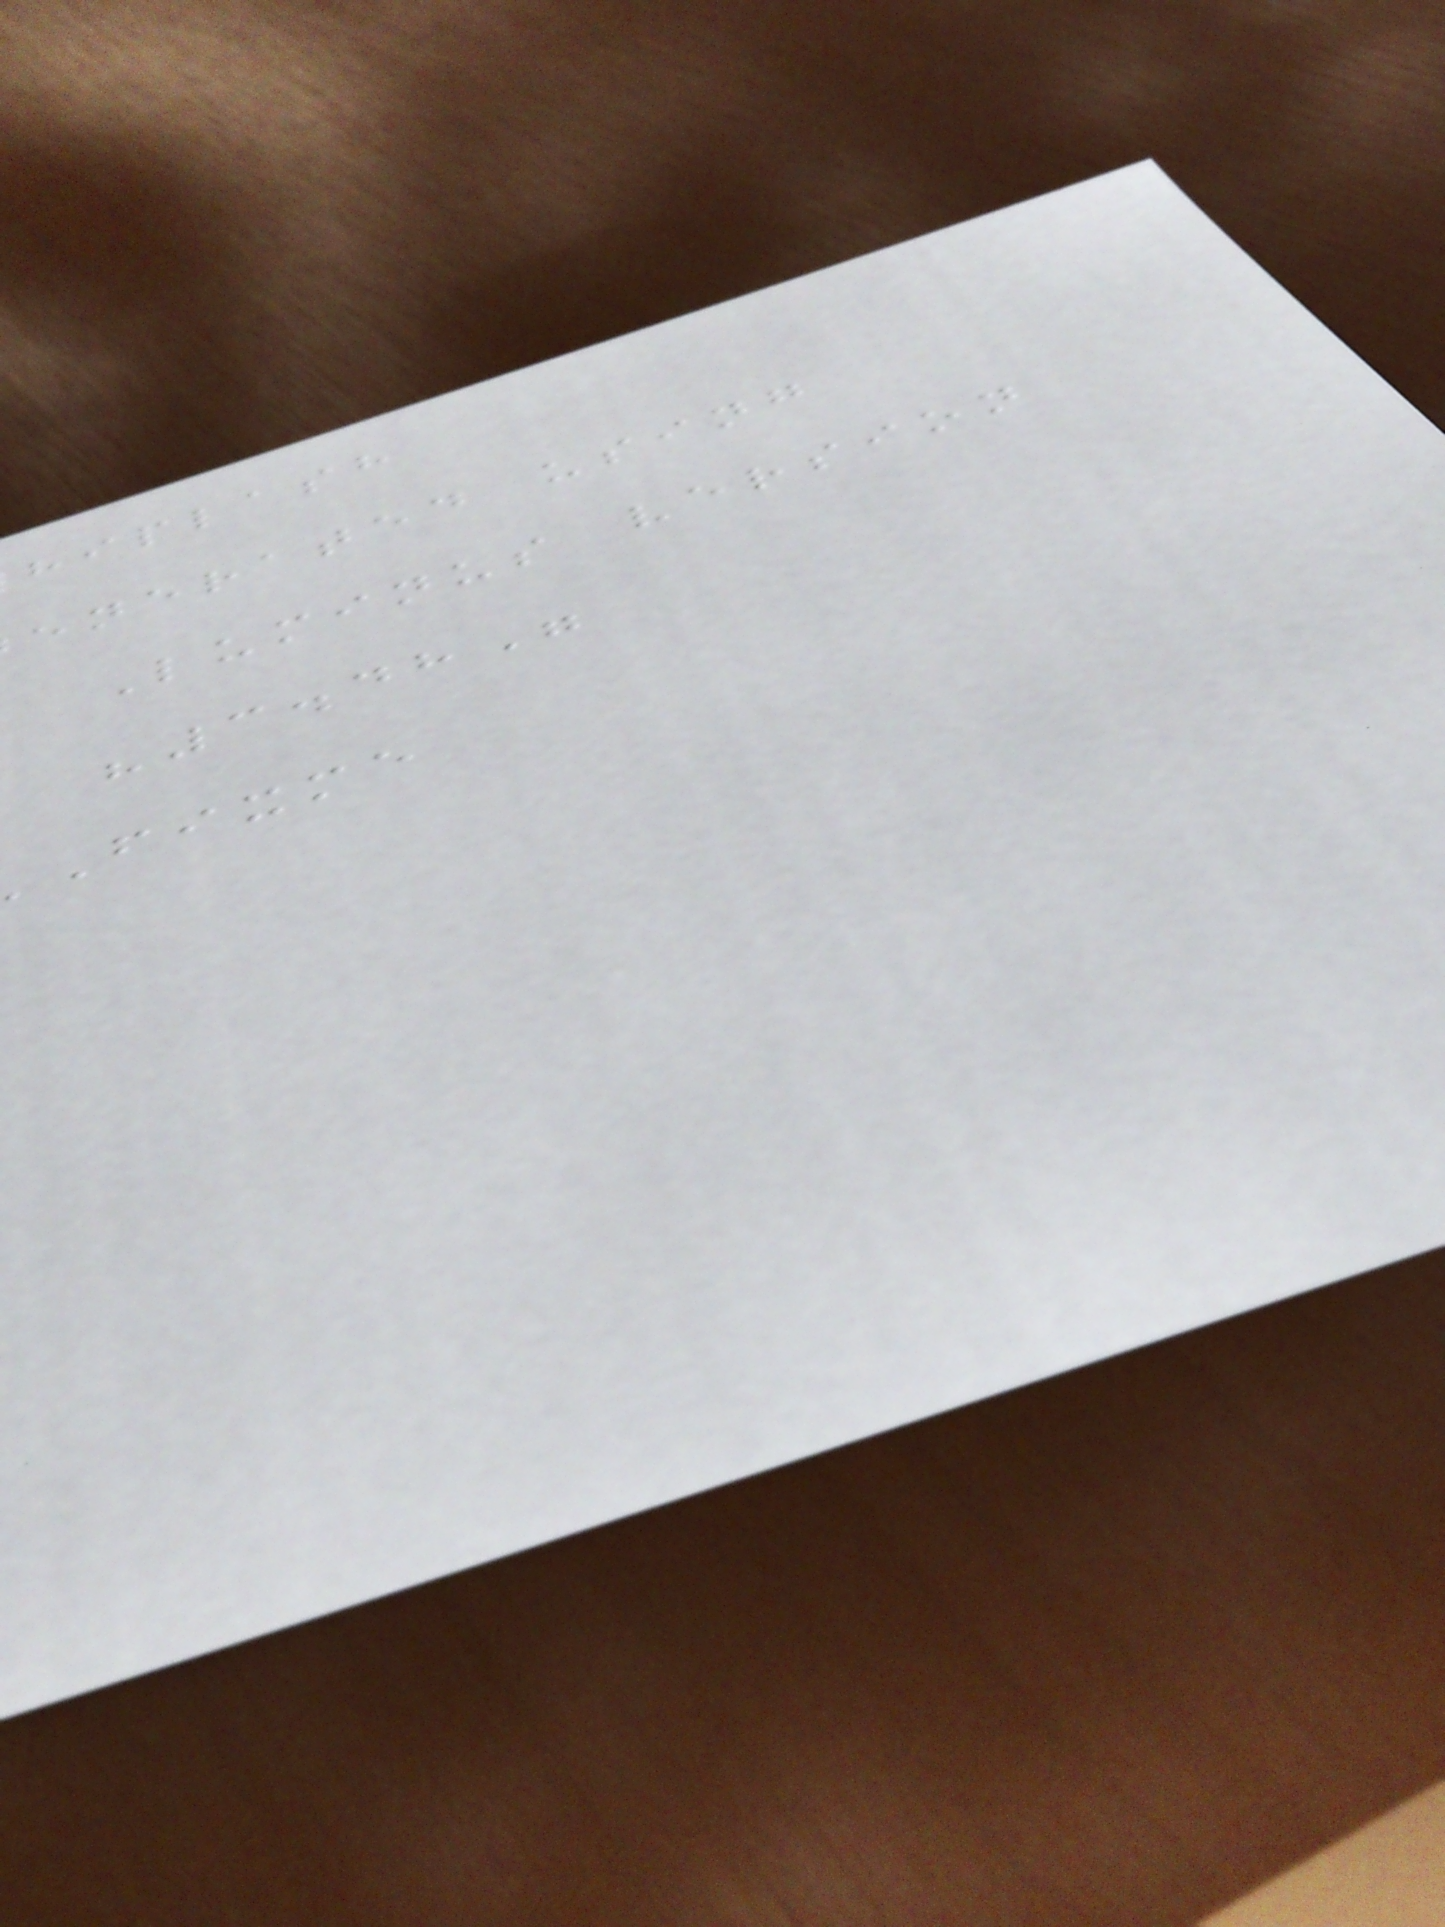hiplash
enerated using
Luminus version
"3.48"
fixme
